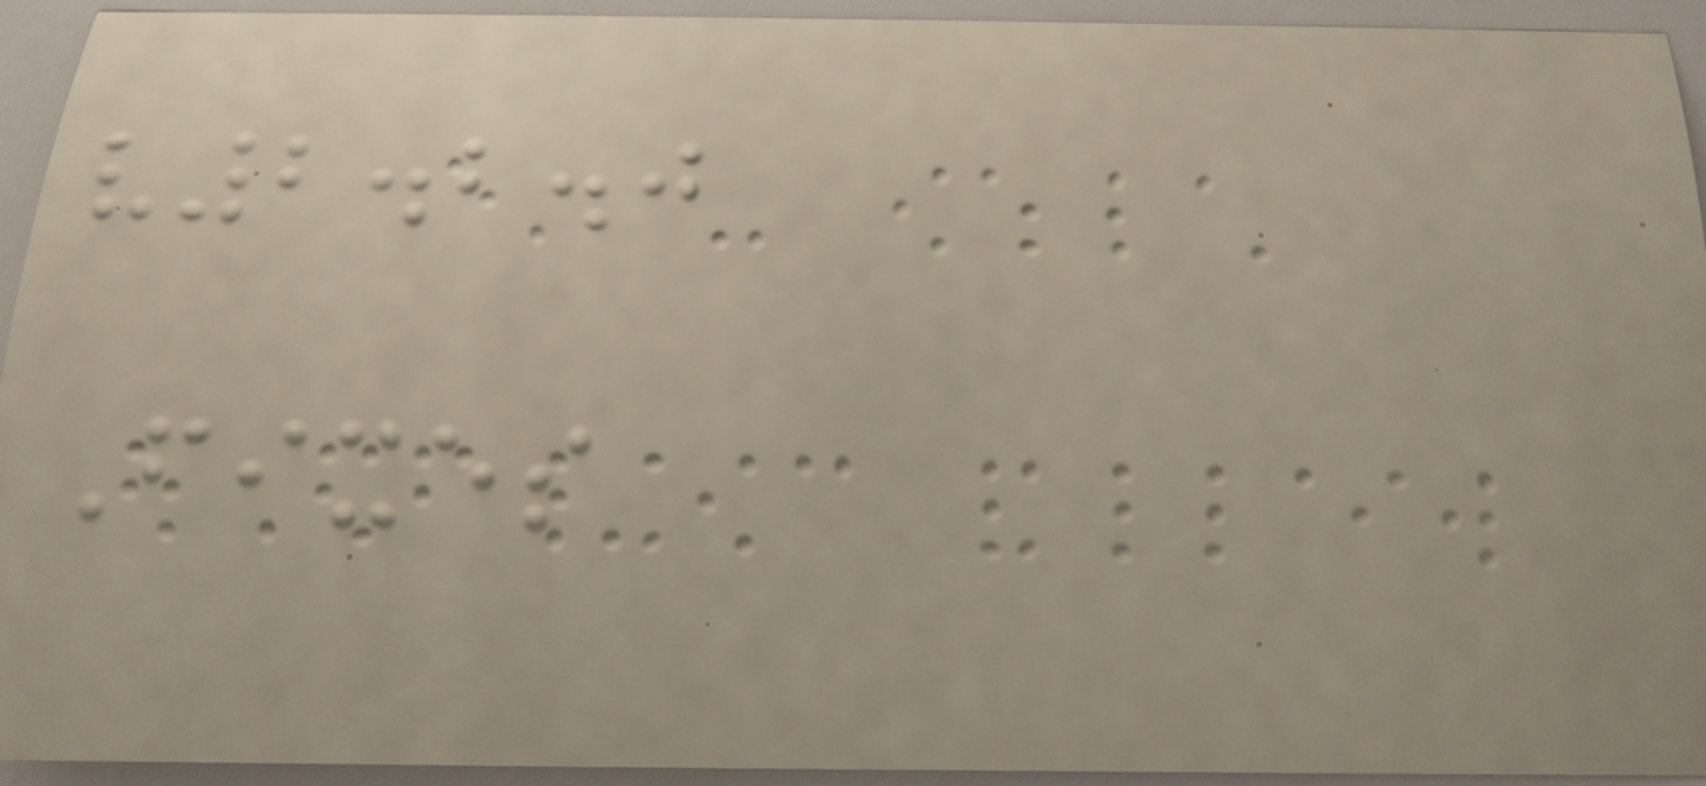v2.2.0
Fixes
